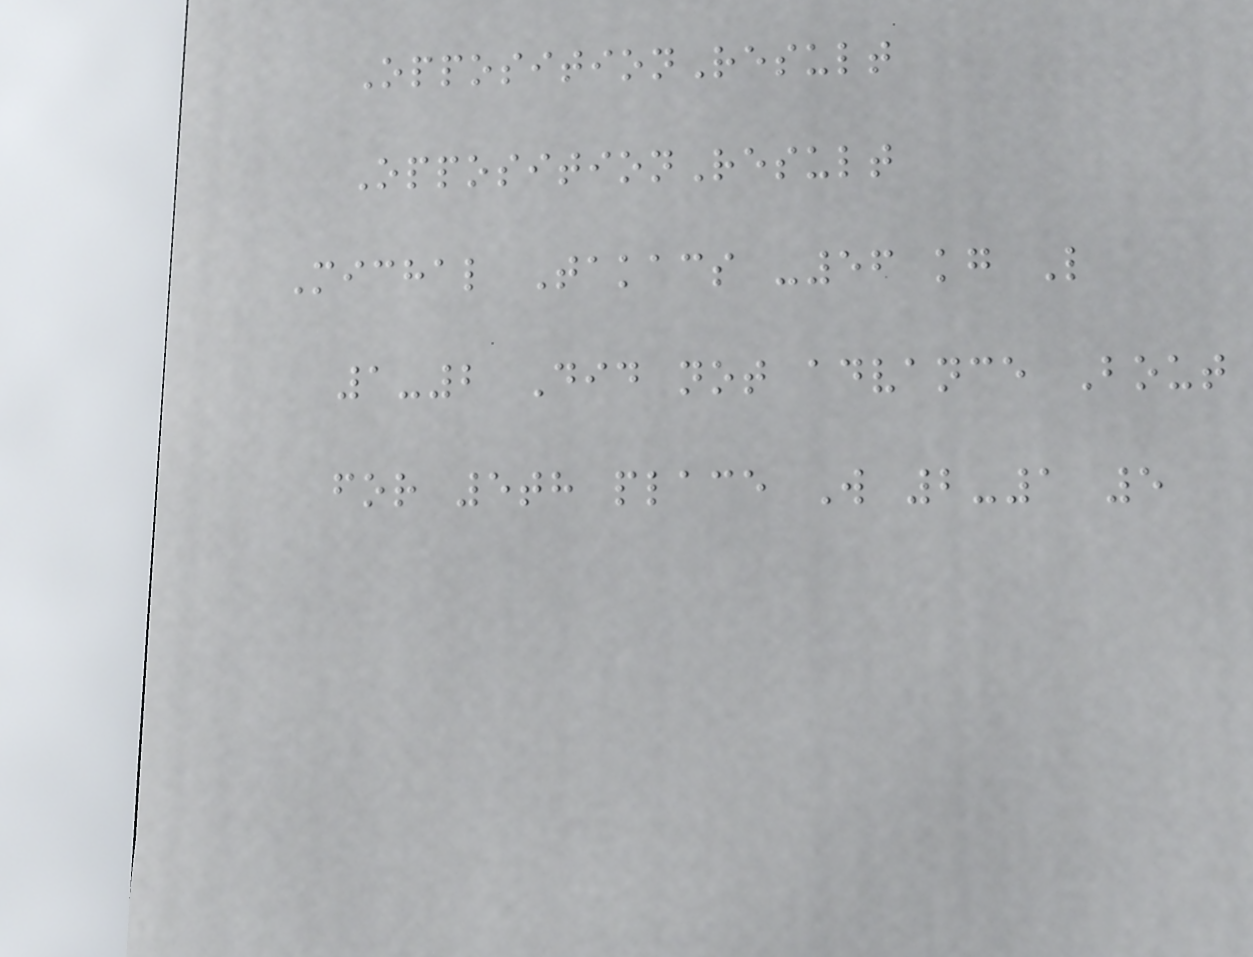OppositionResult
OppositionResult
Michal Takacs -56 kg L
1-2 Did not advance Bout
for 5th place W 2-1 5
